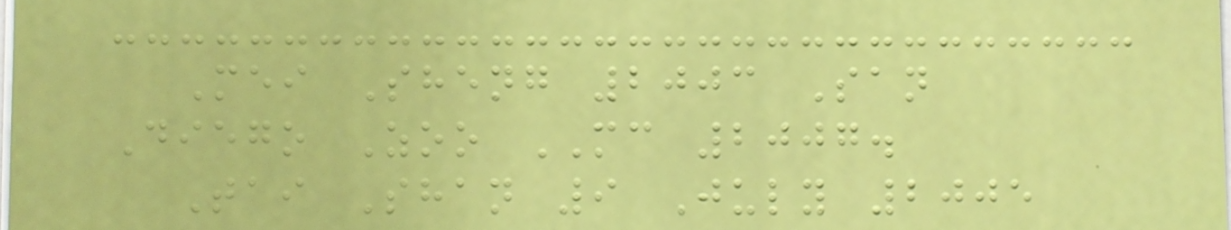Mei Sheng 2003 San
Diego Zoo MC 2007.
Tai Shan 9 July 2005
